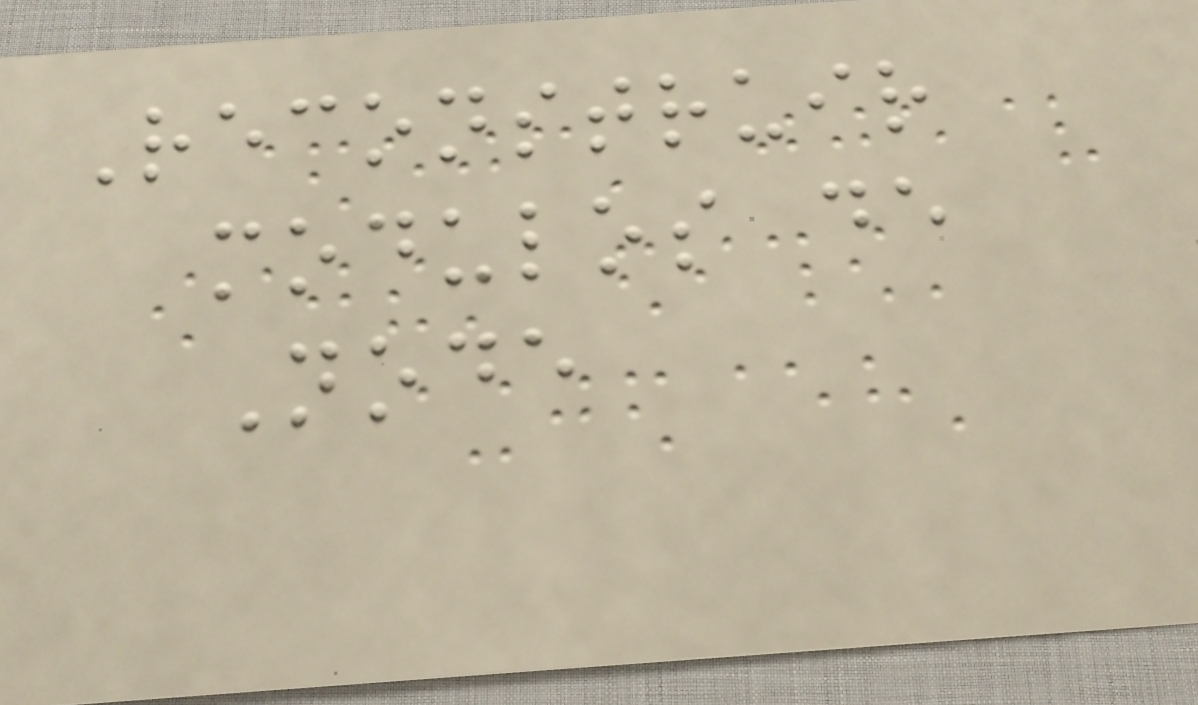Reconstruir
modulos de
Node
